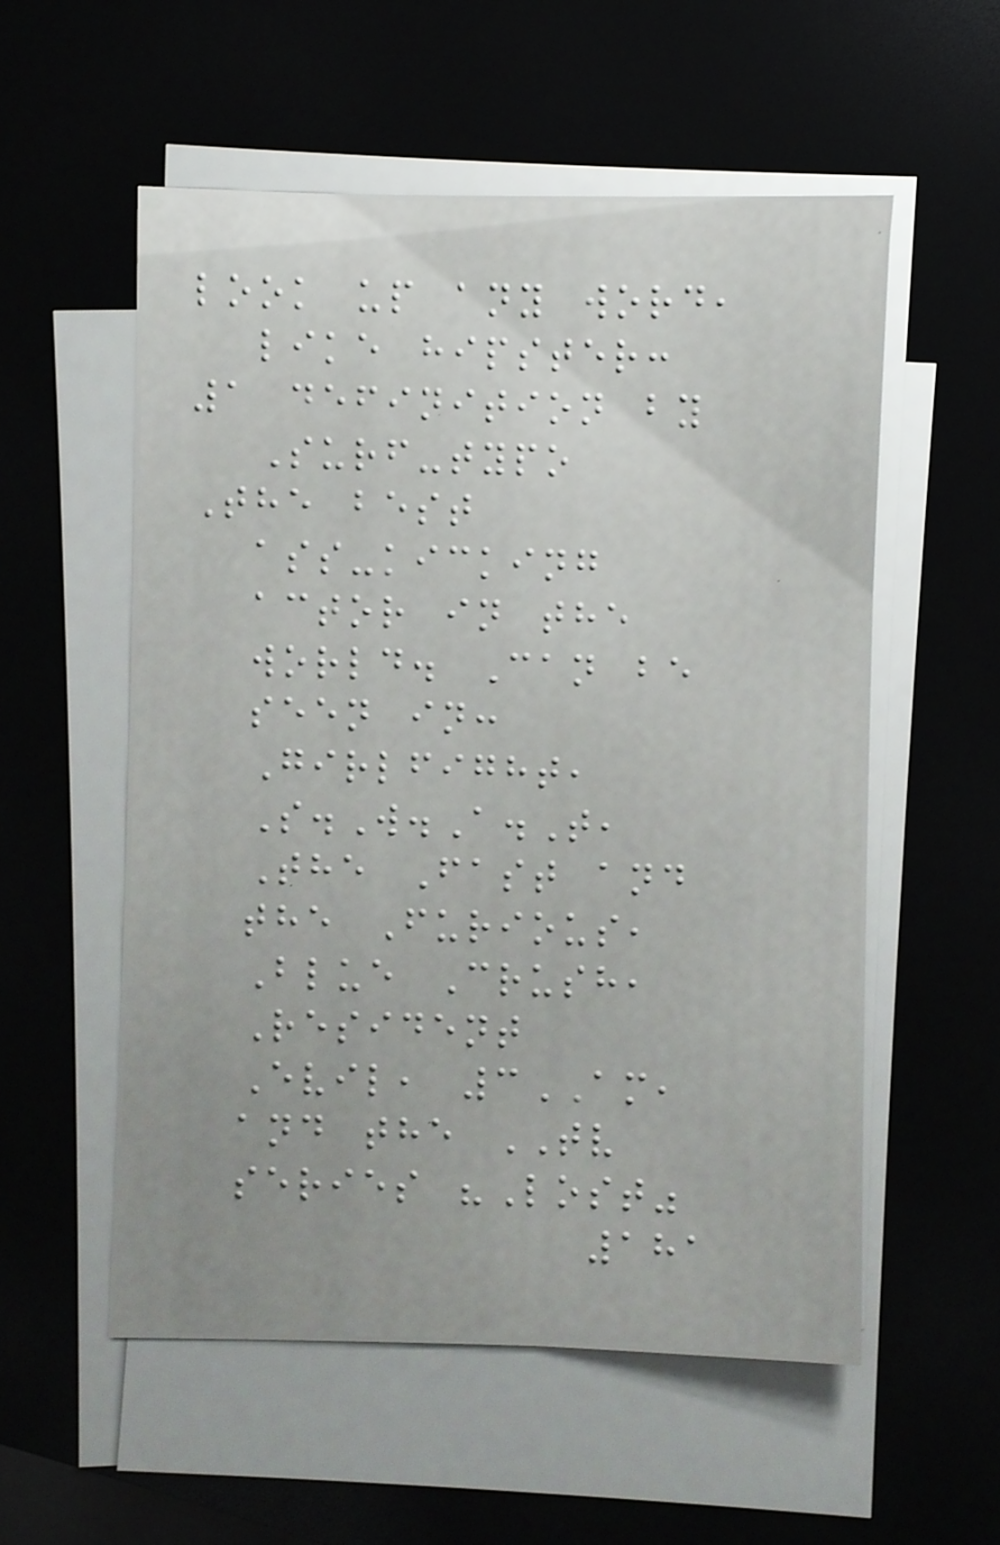look up any word,
like hipster:
1 definition by
Surf-typo
The best
ass-kicking
actor in the
world. Can be
seen in:
Girlfight,
S.W.A.T,
The Fast and
the Furious,
Blue Crush,
Resident
Evil, 3AM,
and the TV
series "Lost"
181
